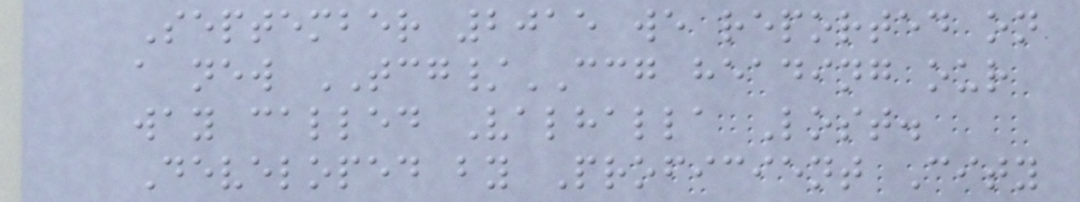September 2015 we reported on
a new TCG/CCG heading our
way called Valhalla Lost.
Developed by Proficient City
